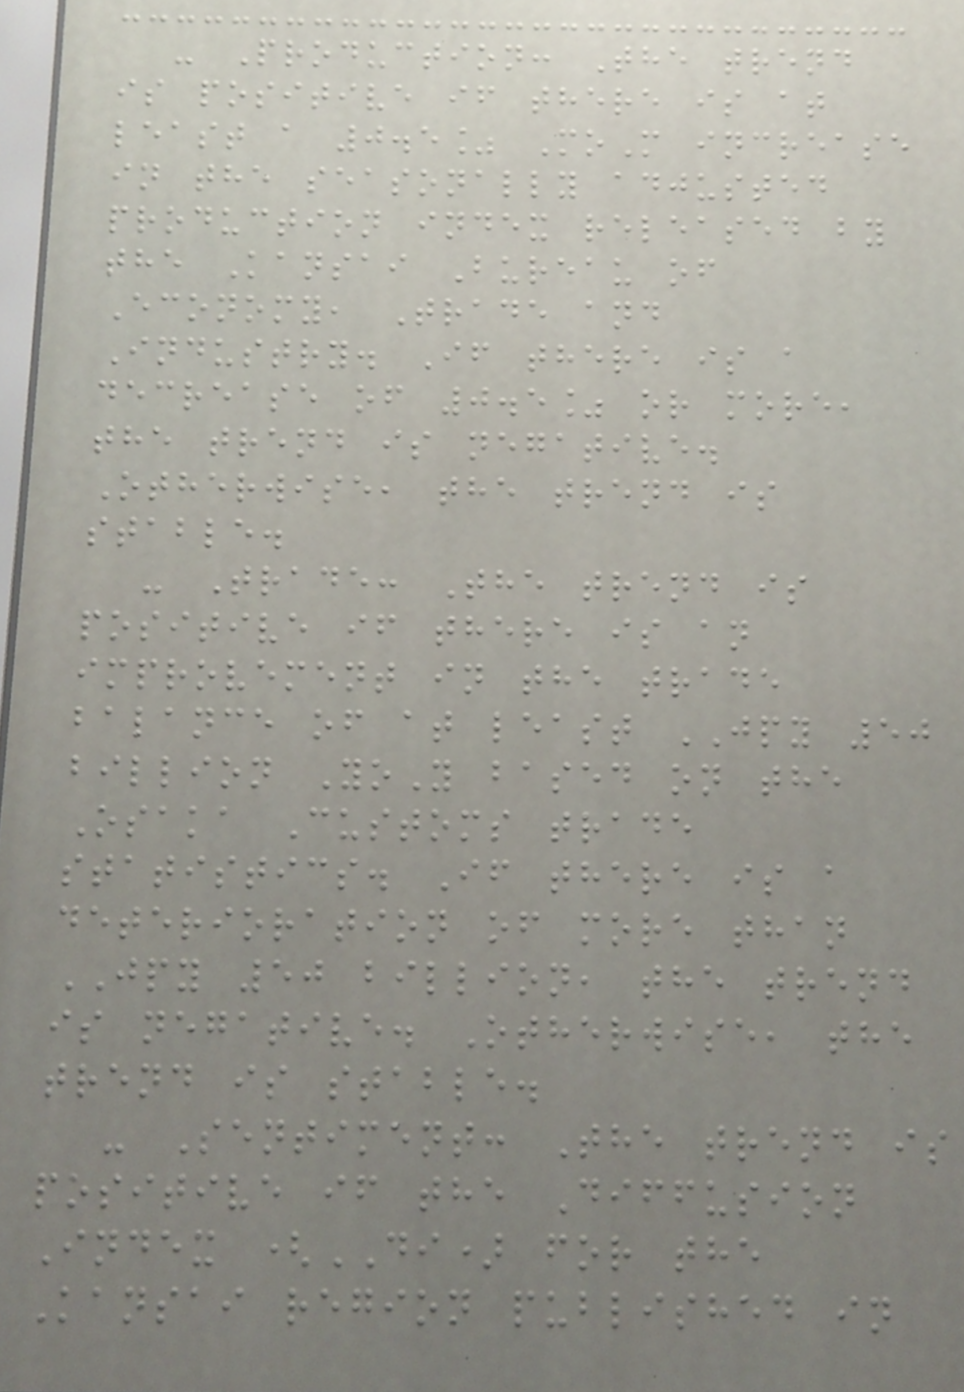- Production: The trend
is positive if there is at
least a 0.5% MoM increase
in the seasonally adjusted
production index released by
the Kansai Bureau of
Economy, Trade and
Industry. If there is a
decrease of 0.5% or more,
the trend is negative.
Otherwise, the trend is
stable.
- Trade: The trend is
positive if there is an
improvement in the trade
balance of at least JPY 50
billion YoY based on the
Osaka Customs trade
statistics. If there is a
deterioration of more than
JPY 50 billion, the trend
is negative. Otherwise, the
trend is stable.
- Sentiment: The trend is
positive if the Diffusion
Index (DI) for the
Kansai region published in
